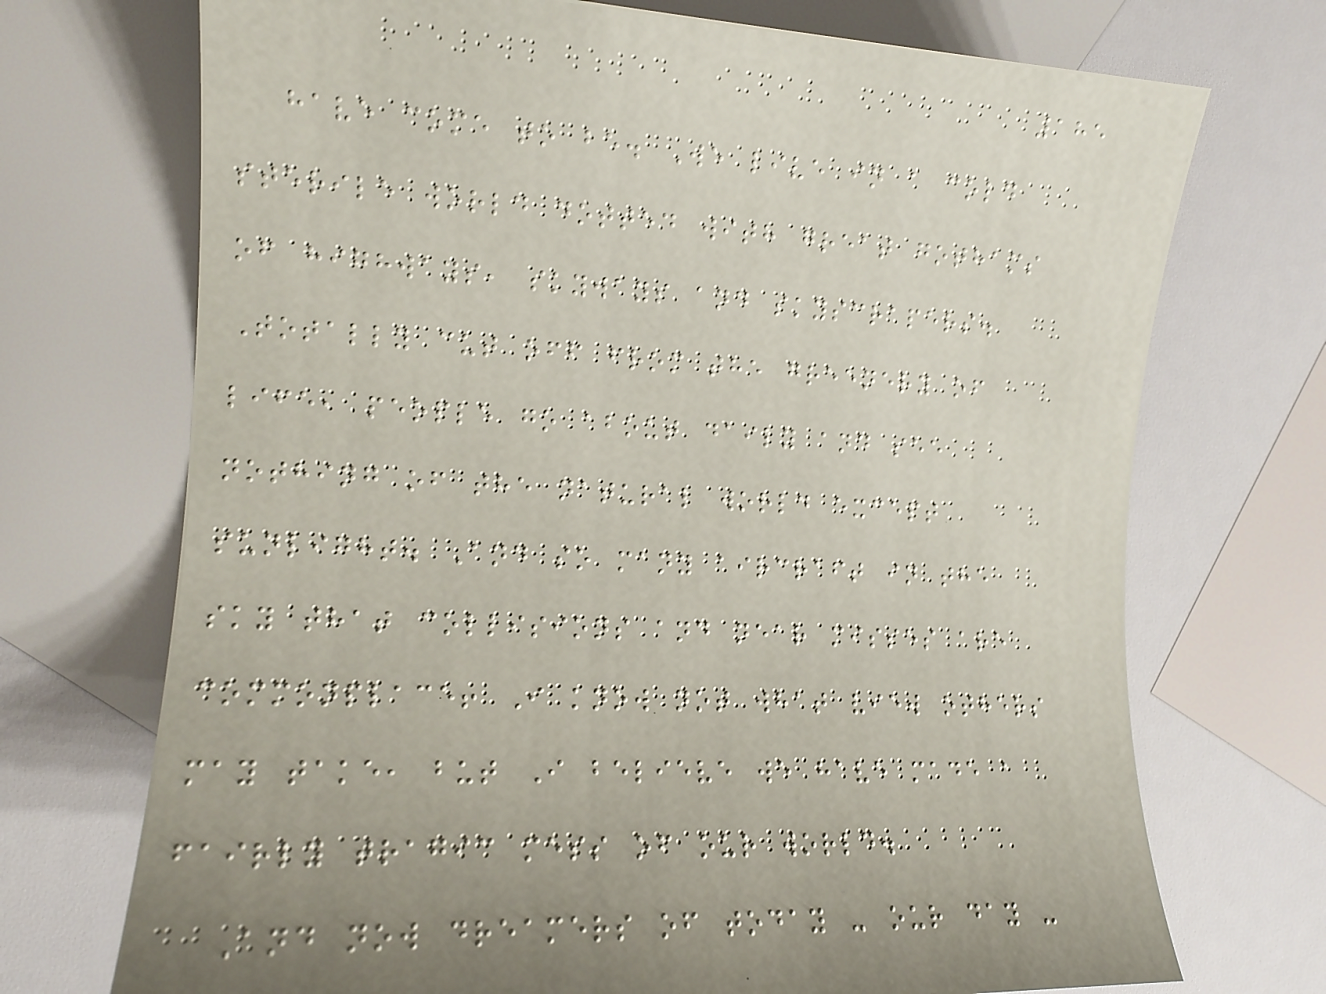185
have come to be. We live in a cold
sterile world dotted with great gothams
of highways, skyways and skyscrapers.
Totally cut off from the greenery of
life, people go about daily and see
nothing of the natural world except
sunlight. And so many aircraft in the
sky that collisions and near misses are
commonplace! I know not what view others
may take, but I believe we have made a
fairly tragic mess of our world.
And now dreamers of today - our day -
